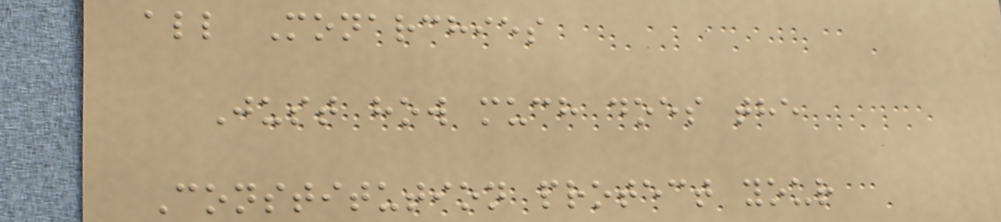all Monarchies
Just how much does the
Constitution protect your
